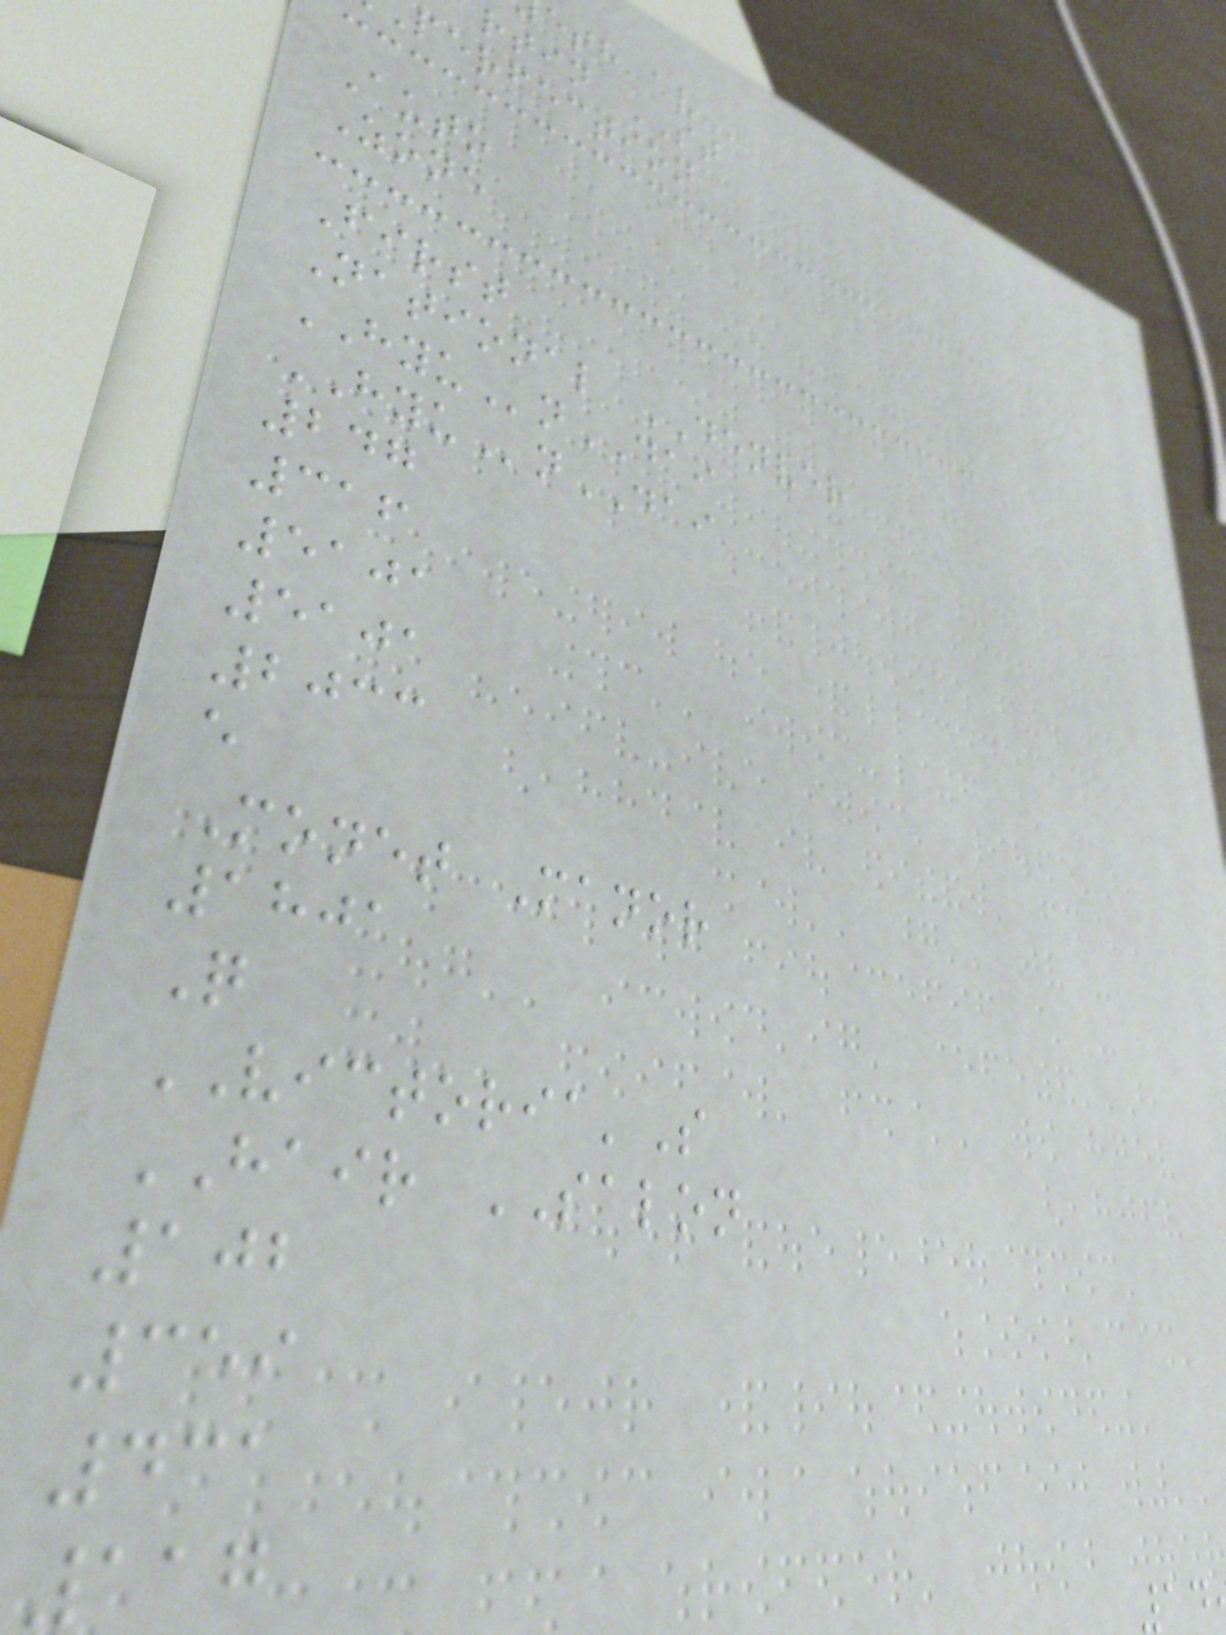rtin ST
perfection
Auto
Zone
First
National DENVER
HYUnDAI
HYUnDAI
247
316
5101
5101
2033
e
Monet Manor
1801
Q
VICTORIA'S
HAIR SALON
102
359
431
117
